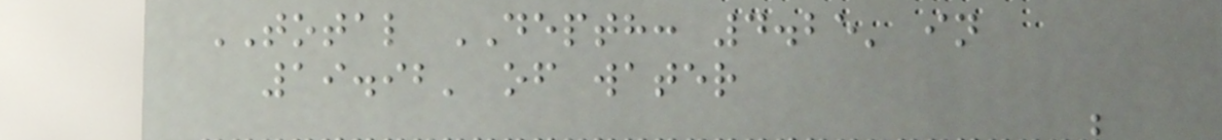TOTAL DEPTH: 4.25' in
19.92' of water
